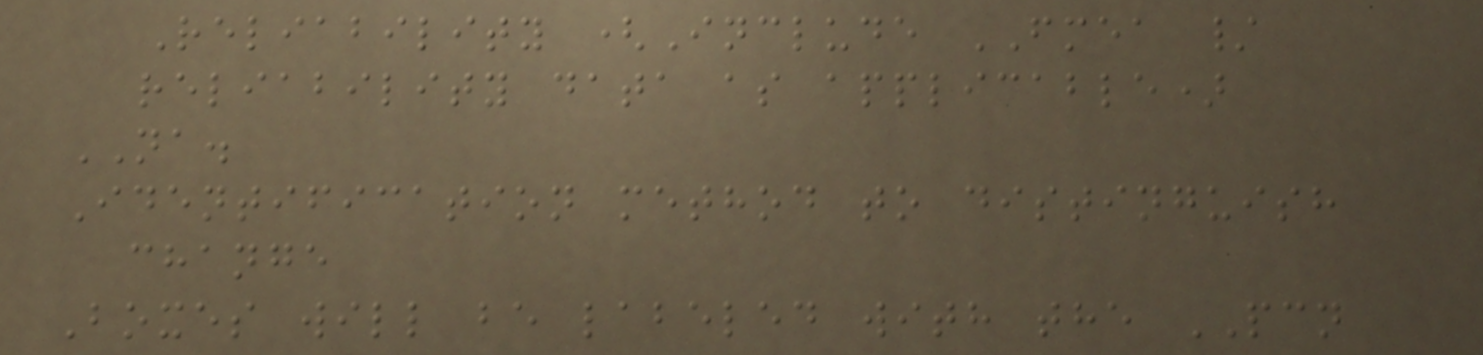Reliability (Include FMEA /
reliability data as applicable)
NA.
Identification method to distinguish
change
Boxes will be labeled with the PCN
